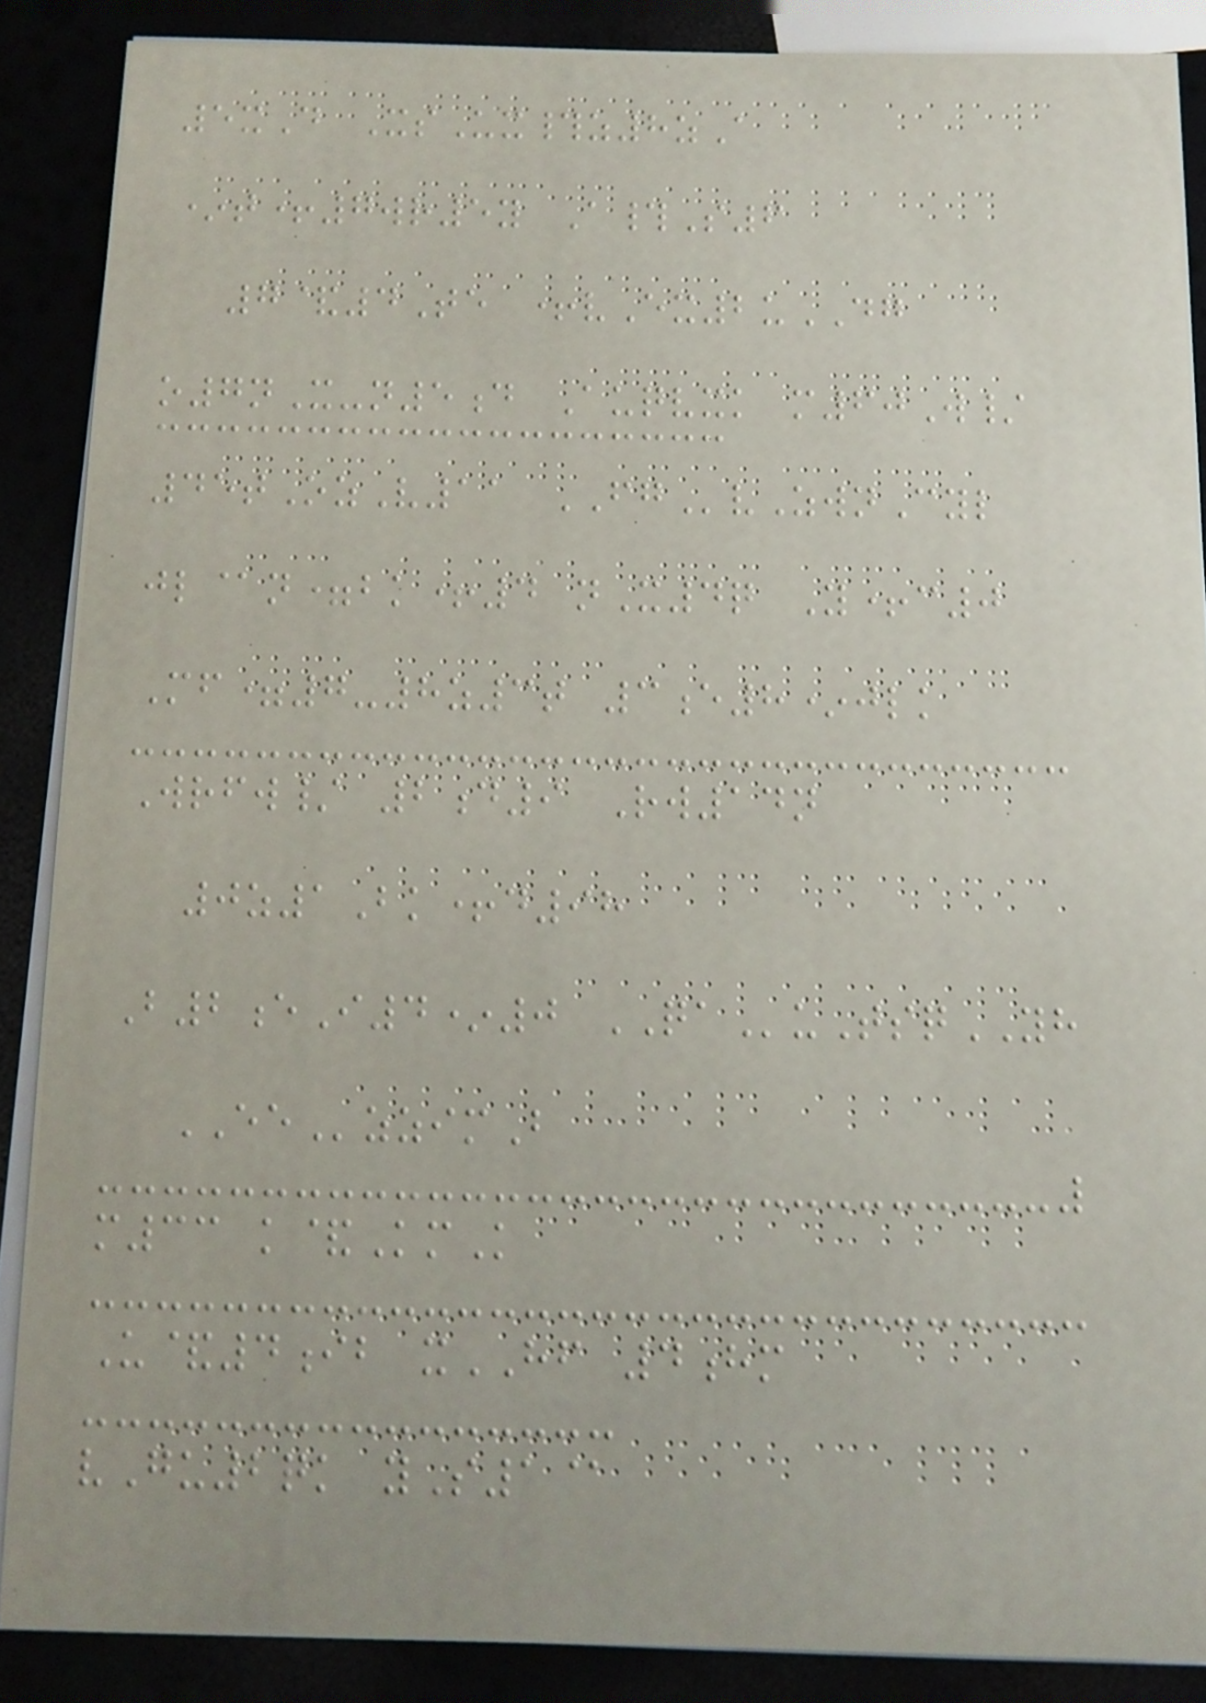5xD XsUx#z8zA
*t+7wr5y A#S6
7&4Te +vEx2uDG
o7nX-n5d Auqvxk m60W/
45tOzV11 FGvZwnCyl
jl@n=bk+4 nX4q Y+c0
Mf=7-8z3t 3e8*jlk
Wrfw/ 2d9 Rw14n
0z1Bk+d98
B2eI4*0 QAuTsqYH
EEzzimB
m33 k&KmK
U&4ib xHF 4hm
vGu2qk yS1@
